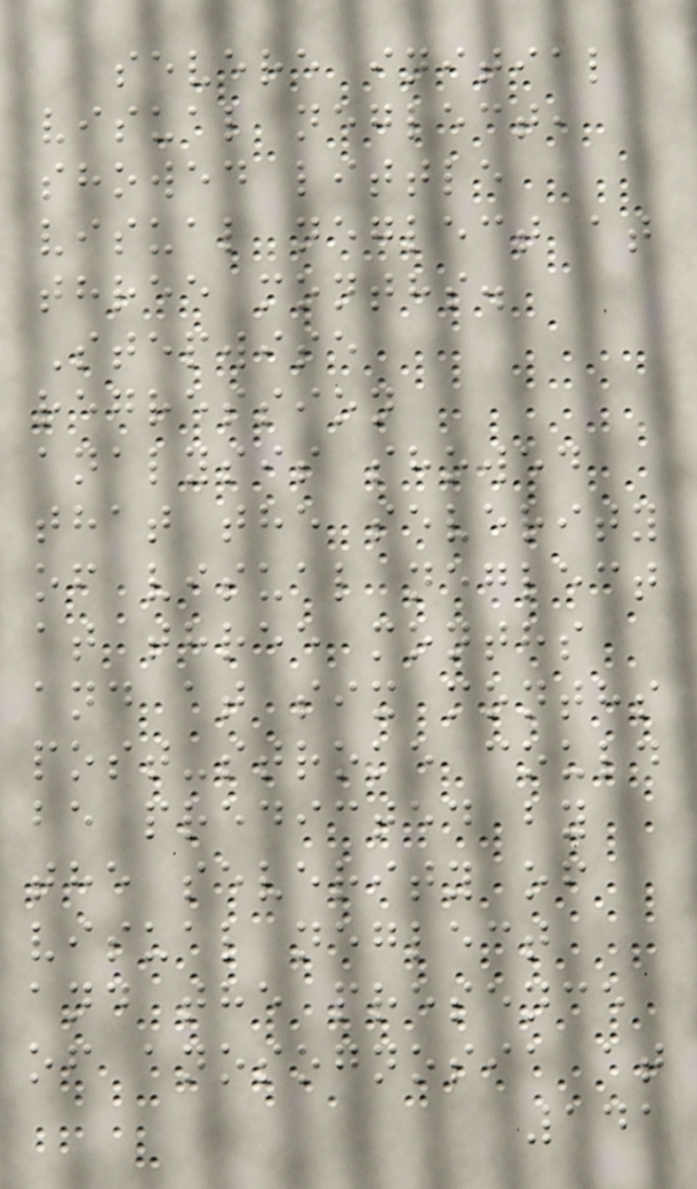severe initial
visual neglect,
showed little
visual neglect at
three months.
Stepwise
regression
analysis showed
that the severity
of visual neglect
at three months
and at six months
post-stroke could
be predicted by
the severity of
visual neglect
and the presence
of anosognosia at
141
